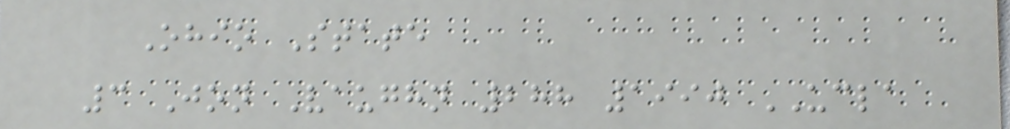Ohio State
3 Jon Vaughn 288 1990 UCLA
